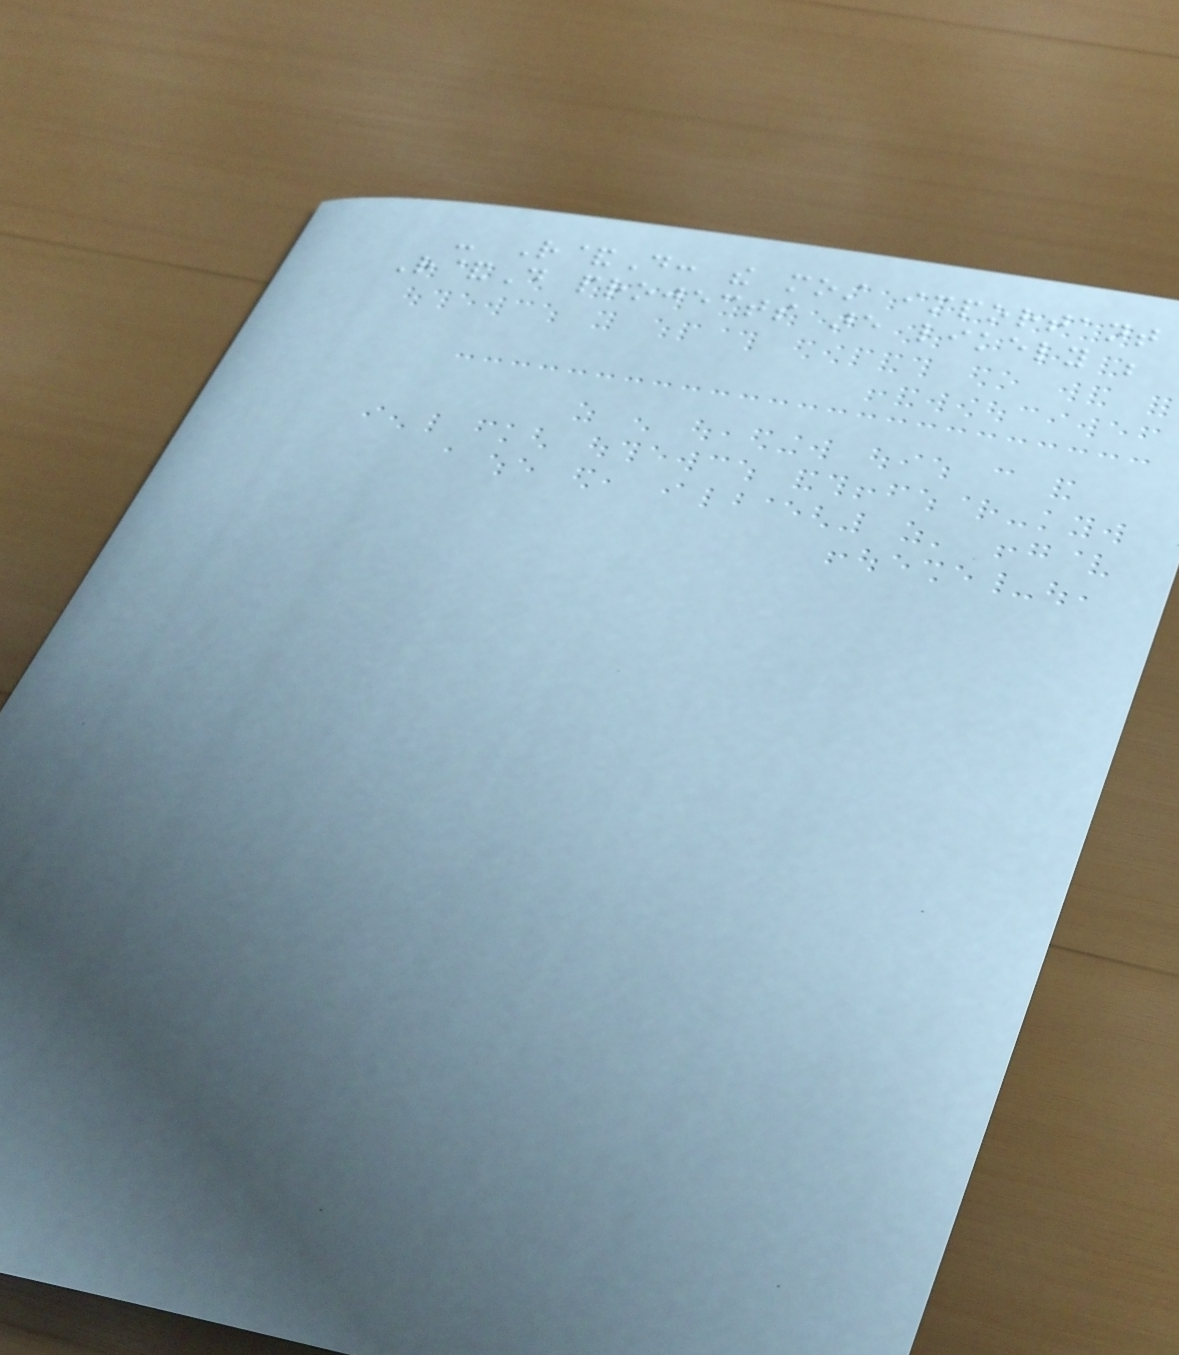- R&D: the most important
R&D projects are likely be
